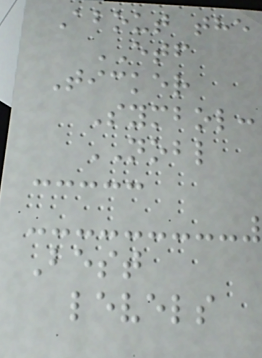About the
ETF
Ticker
Symbol:
NOBL
Best
levels
